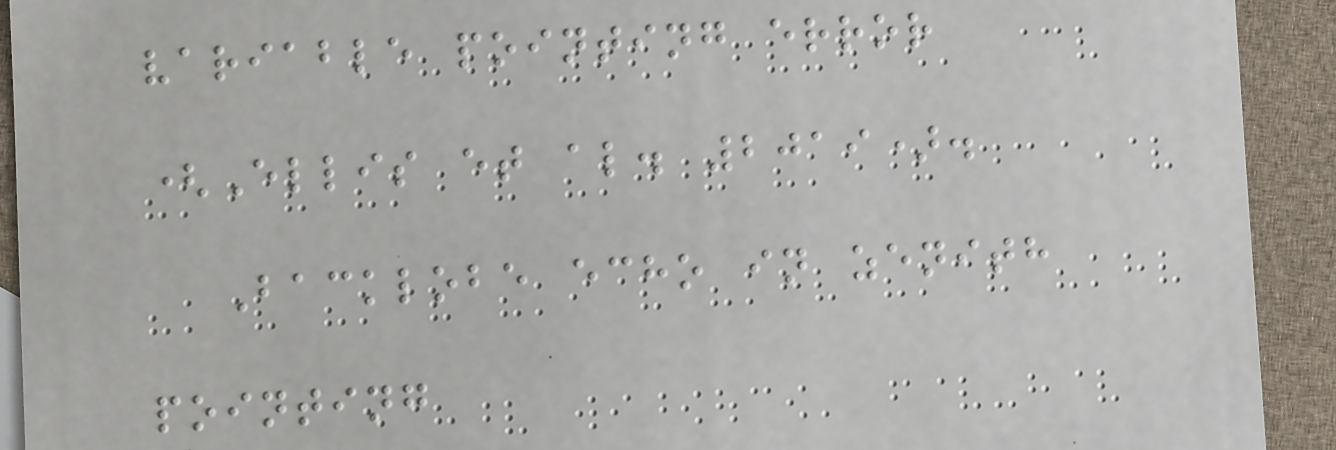variable pointing error
(Ellis et al. 2019).
Backlobe echo in zenith
pointing
